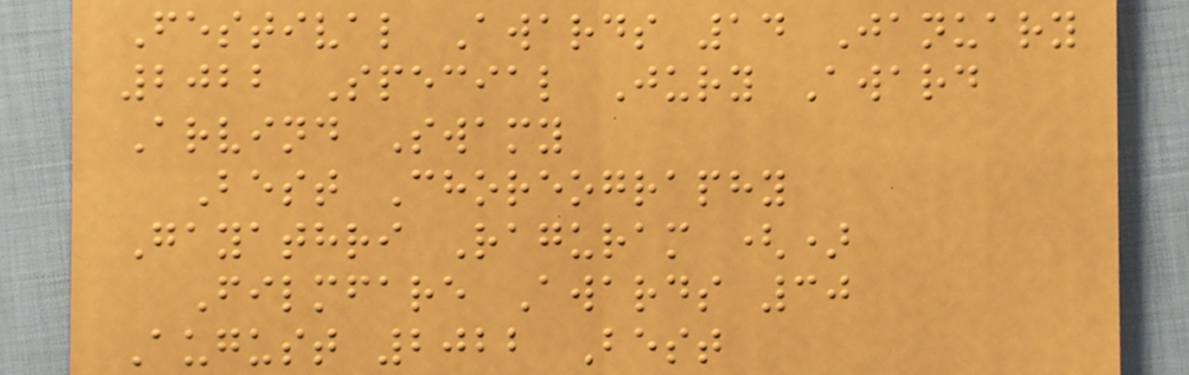Festival Awards 14 January
2022 Special Jury Award
Arvind Swamy
Best Choreography
Gayathri Raguram ()
Filmfare Awards 30
August 2022 Best
